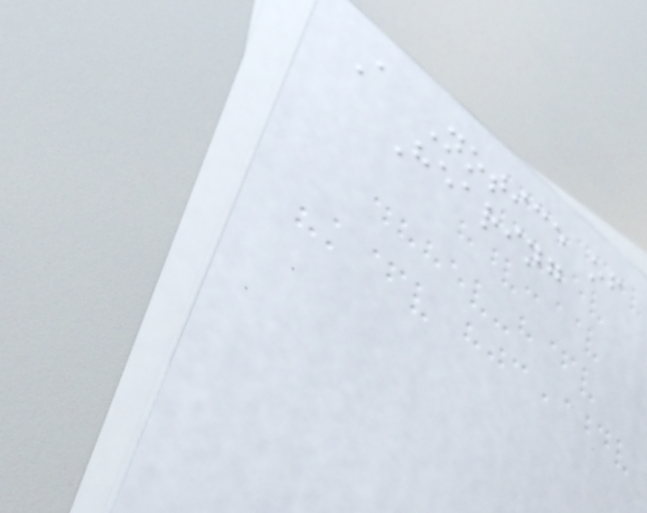A Notice of
Hearing
